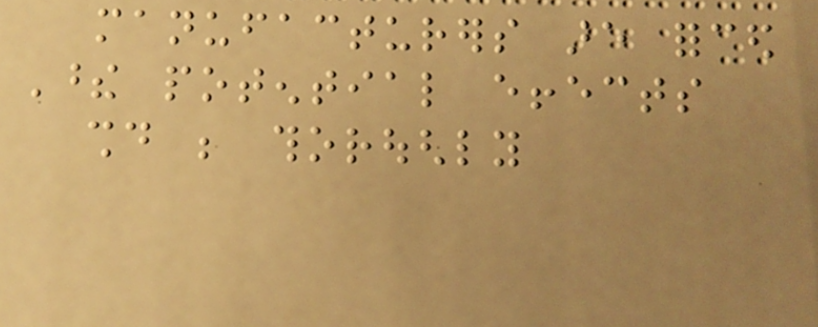manufacturers are forced
These potential effects
should be thoroughly
